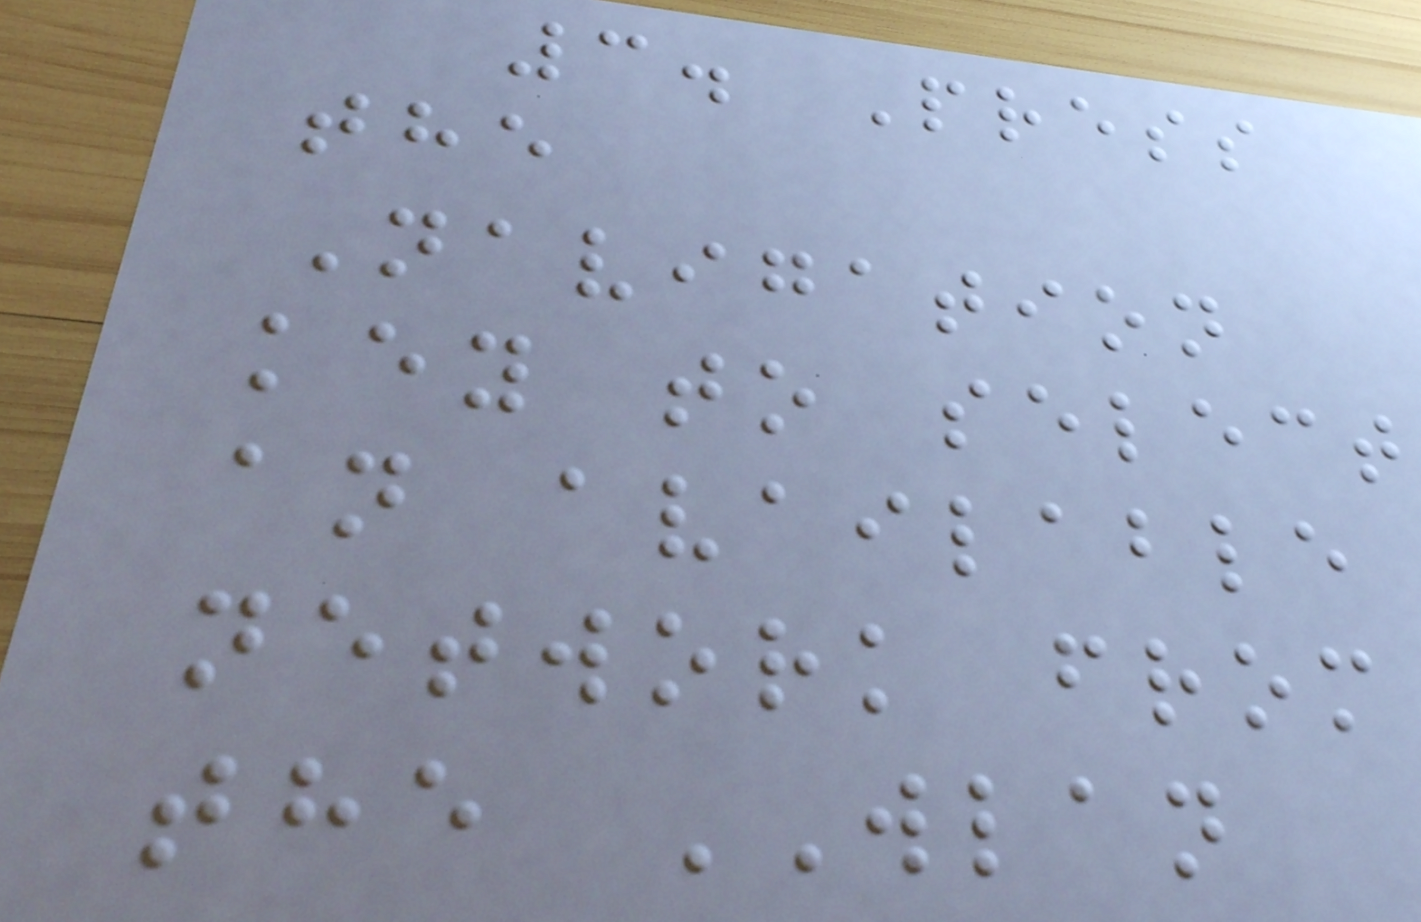3. Press
the
Navigation
key to select
an available
network from
the WLAN
